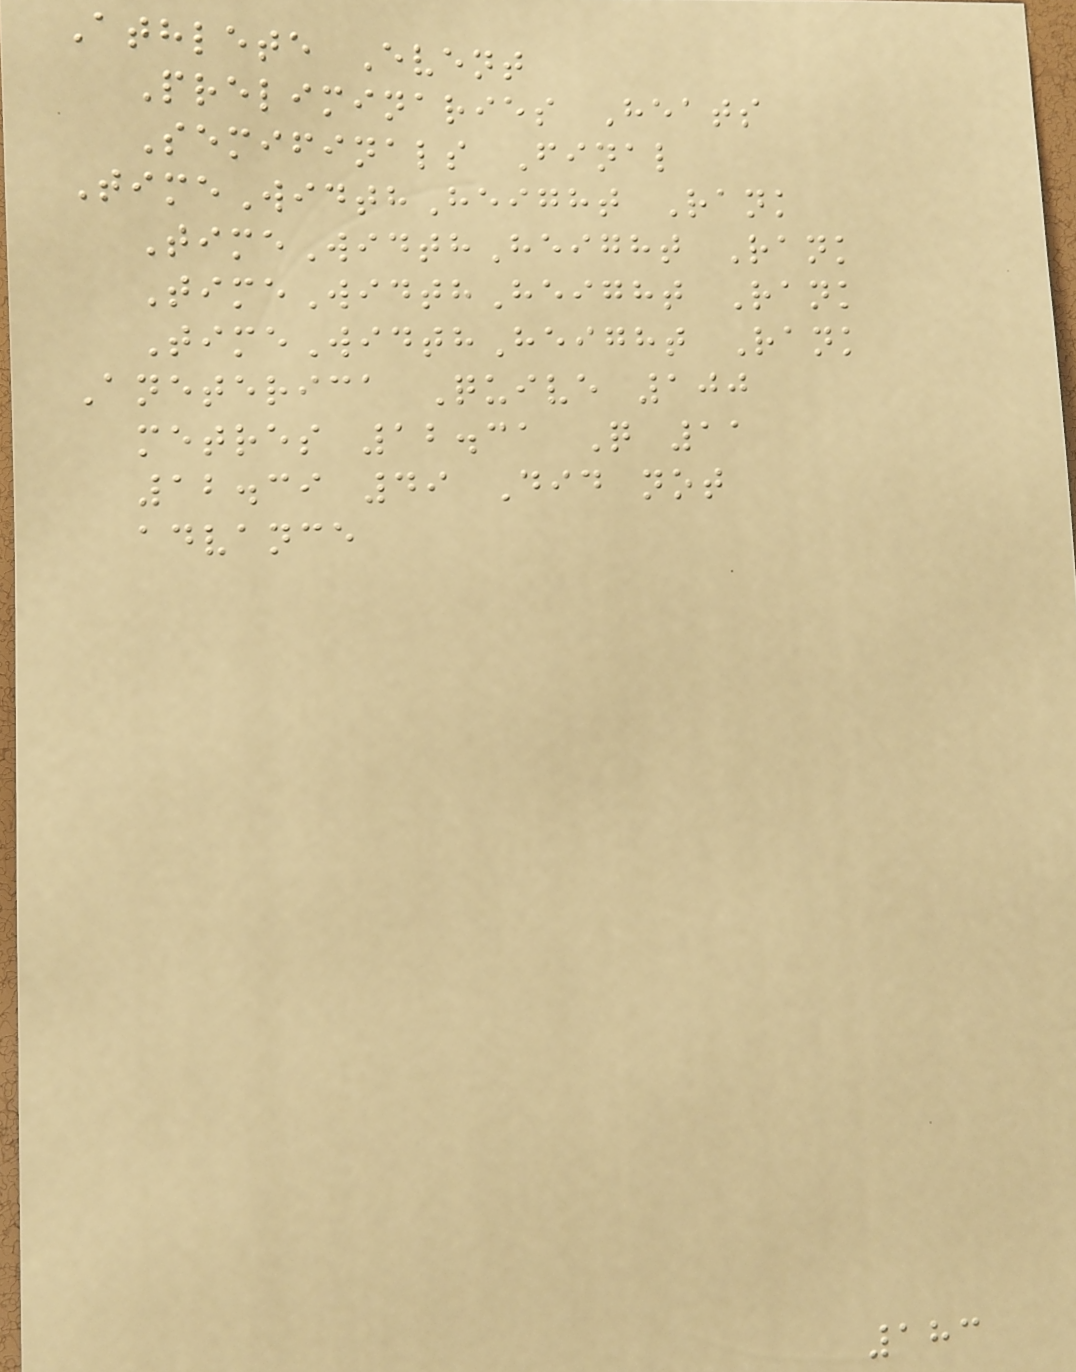Athlete Event
Preliminaries Heats
Semifinals Final
TimeWidthHeight Rank
TimeWidthHeight Rank
TimeWidthHeight Rank
TimeWidthHeight Rank
Aneterica Quive 100
metres 12.31 Q 11
12.39 49 Did not
advance
183
